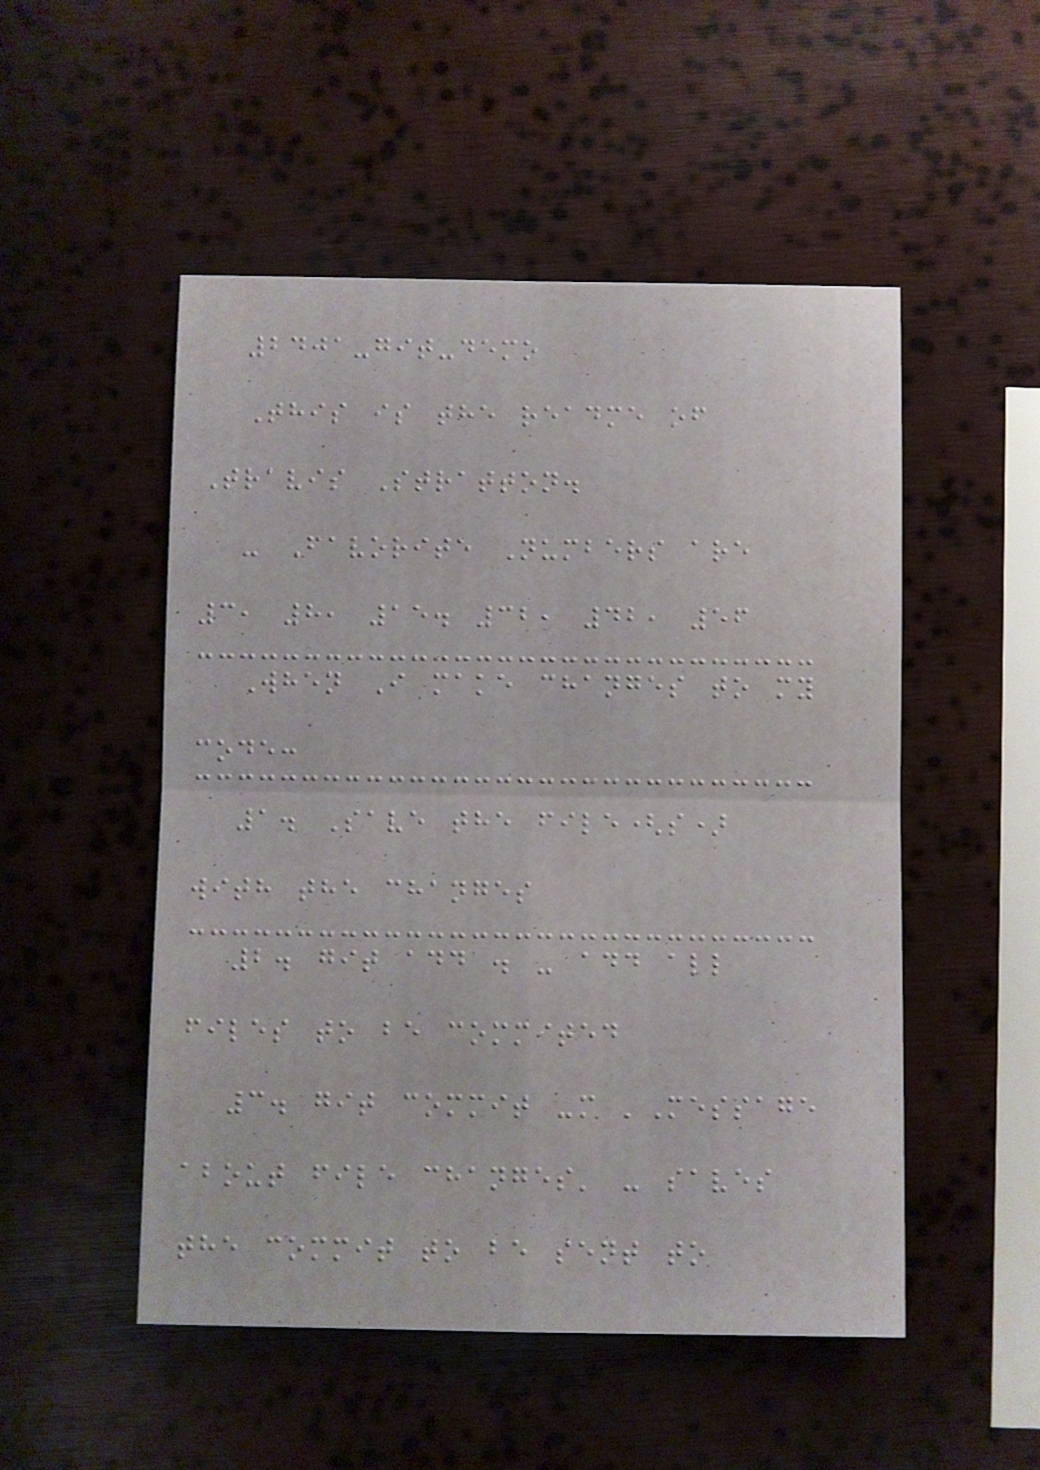2401-git-demo
This is the readme of
Travis Stratton.
- Favorite Numbers are
3, 8, 15. 32, 42, 56
When I make changes to my
code:
1. Save the file(s)
with the changes
2. git add . - add all
files to be commited
3. git commit -m 'Message
about file changes' - saves
the commit to be sent to
